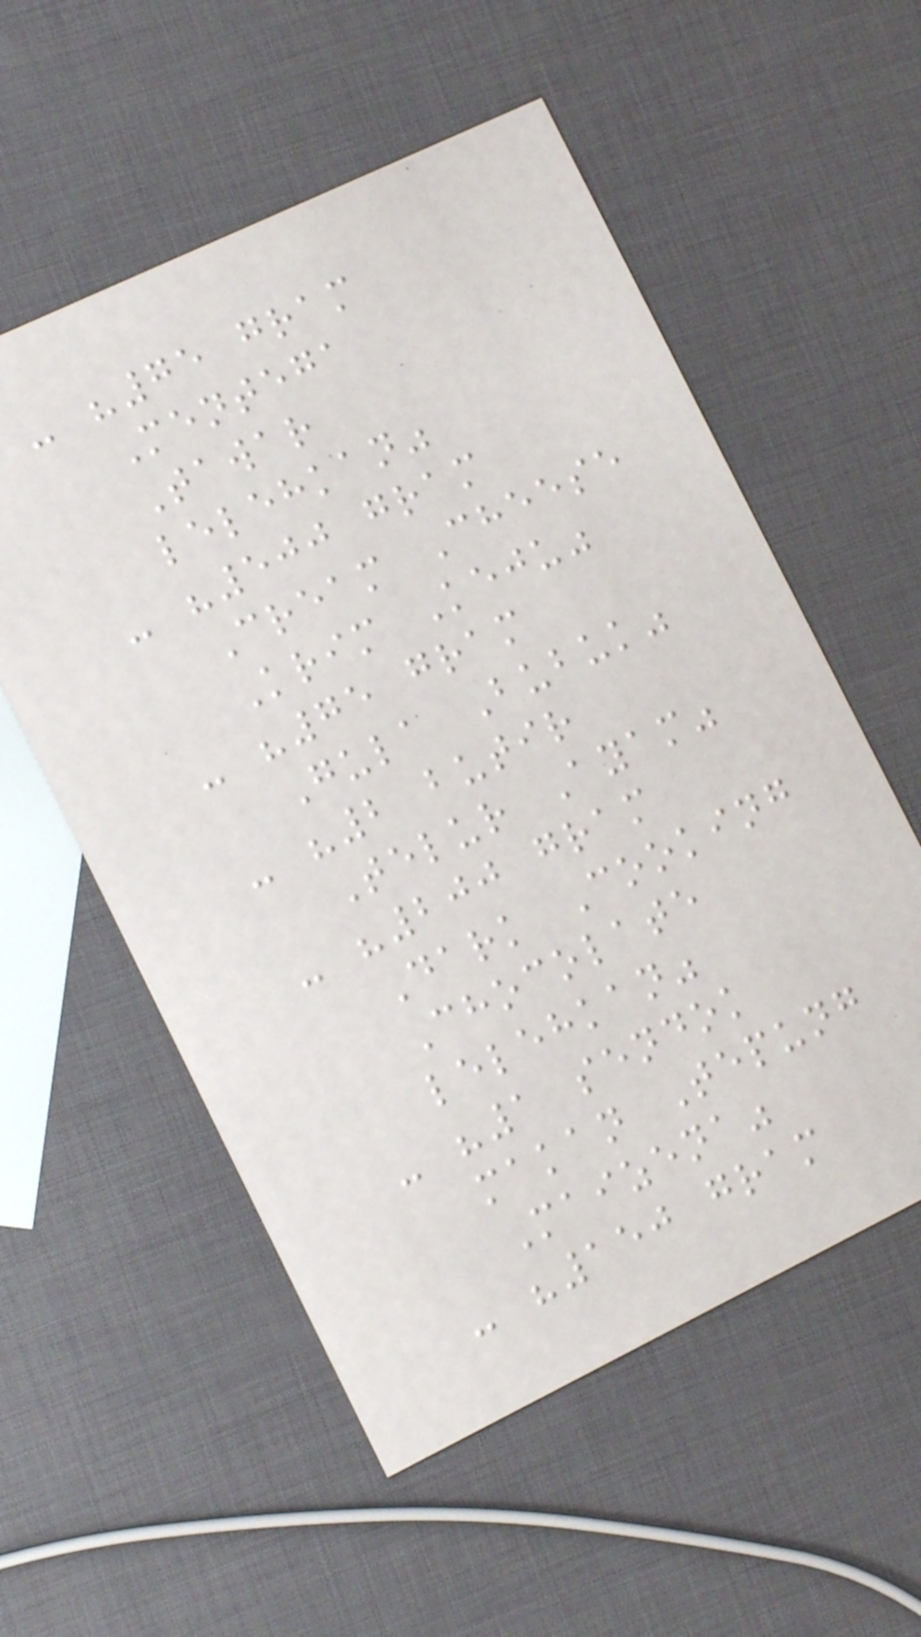- "75 gram
Mentega
Tawar
lelehkan"
- "500 gram
Cream Cheese
Krim Keju"
- "75 gram
Gula Bubuk"
- "2 butir
Telur Ayam"
- "200 gram
Dark Cooking
Chocolate
lelehkan"
- "1 sendok
makan Tepung
Maizena"
- "150 gram
